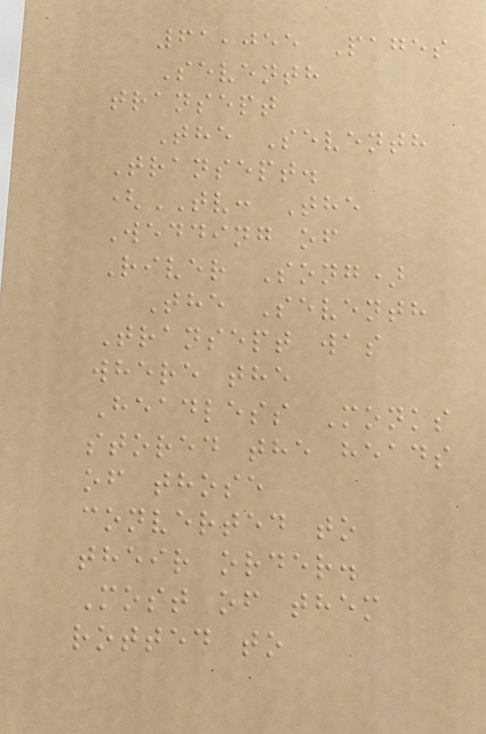61,055 Pages
Seventh
transept
The Seventh
Transept.
(TV: The
Wedding of
River Song)
The Seventh
Transept was
where the
Headless Monks
stored the heads
of those
converted to
their order.
Most of them
rotted to
